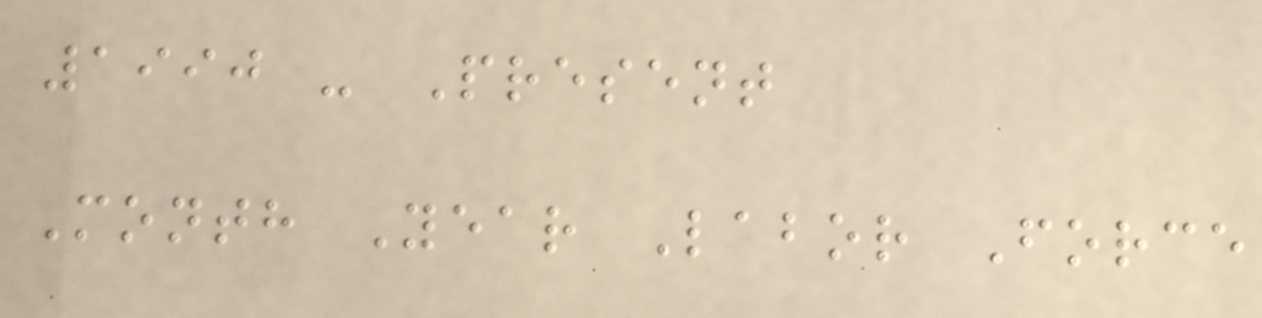1990 - Present
Month Year Labor Force
